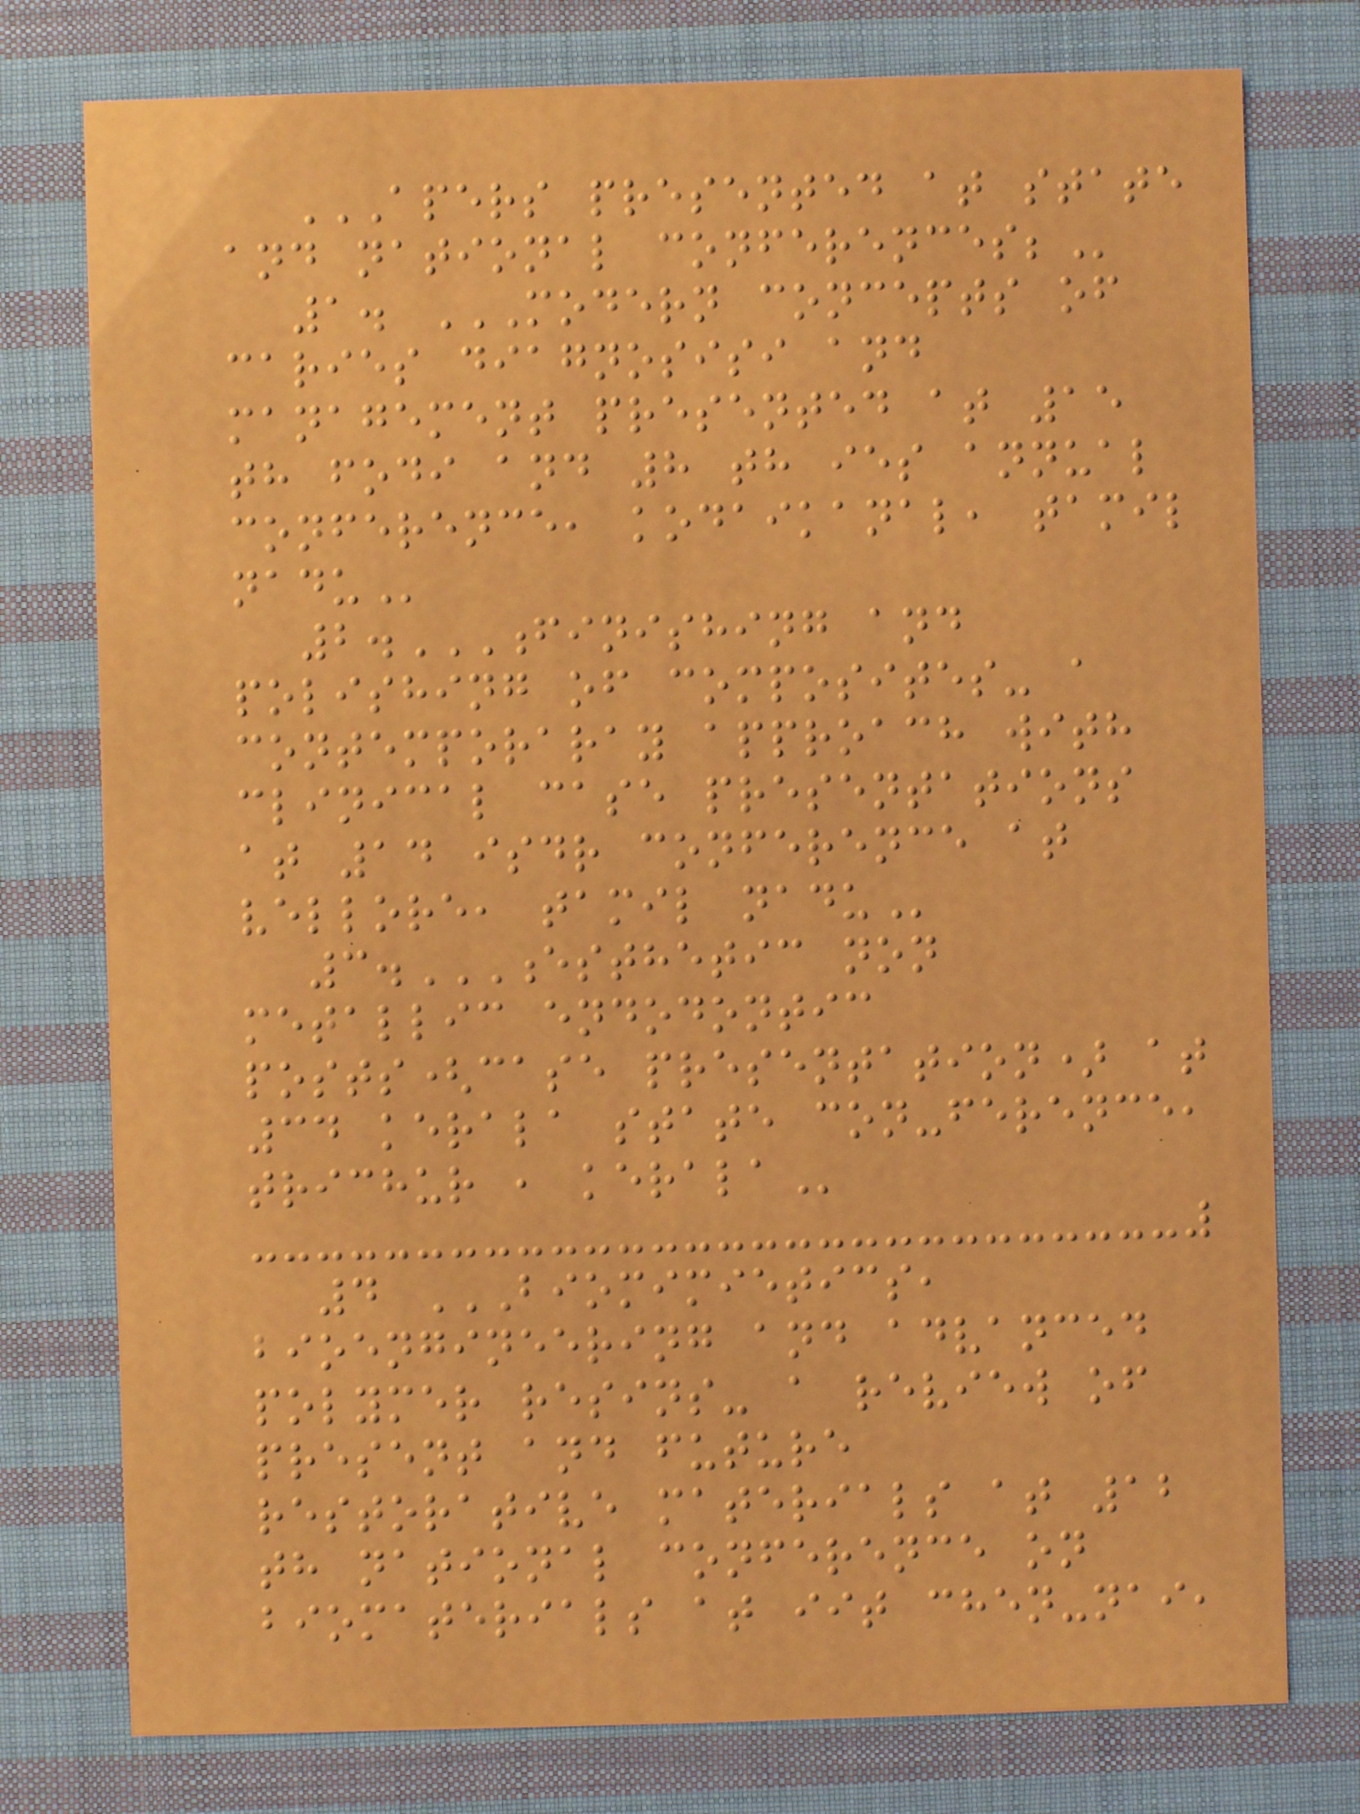APERS PRESENTED AT STATE
AND NATIONAL CONFERENCES;
1. MODERN CONCEPTS OF
CARIES DIAGNOSISI AND
MANAGEMENT PRESENTED AT 15
TH FODI AND 8 TH IES ANNUAL
CONFERENCE, KODAIKANAL, TAMIL
NADU
2.FINISHING AND
POLISHING OF COMPOSITES- A
CONTEMPORARAY APPROACH WITH
CLINICAL CASE PRESENTATIONS
AT 14 ISDR CONFERENCE AT
VELLORE, TAMIL NADU
3.ESTHETIC NON
METALLIC ENDODONTIC
POSTS(CASE PRESENTATION) AT
34 KERALA STATE CON-FERENCE,
TRICHUR , KERALA
4 BIOMIMIETICS,
BIOENGINEERING AND ADVANCED
POLYMER RESINS- A REVIEW OF
PRESENT AND FUTURE
RESTORATIVE MATERIALS AT 12
TH NATIONAL CONFERENCE ON
BIOMATERIALS AT IIT CHEN-NAI,
